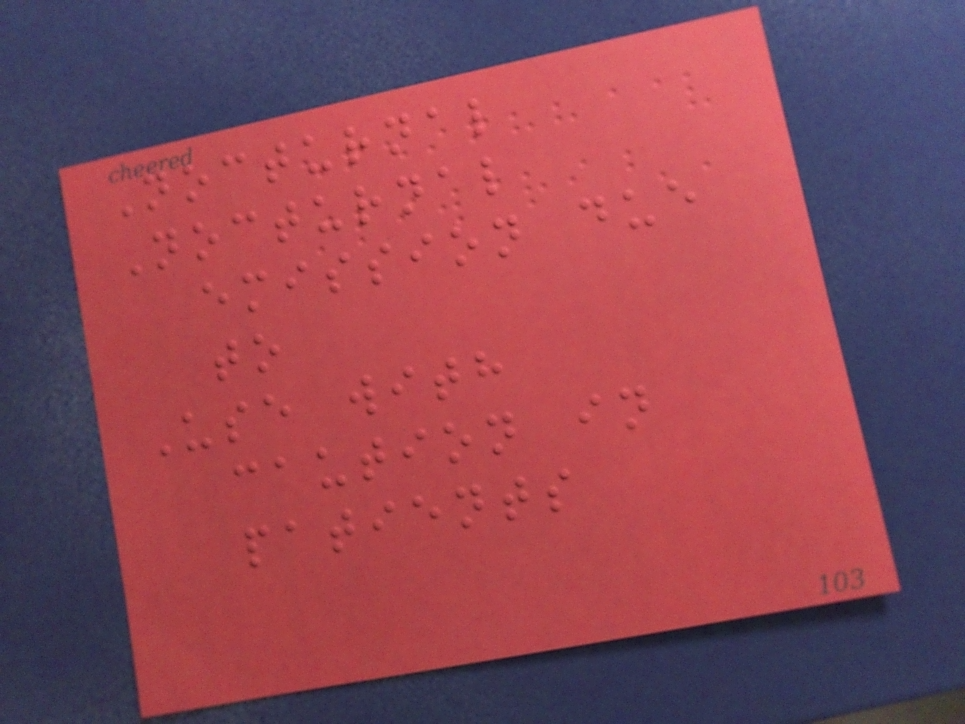Nocturnal
Nocturnal
emission due
to
Use with
caution in
patients
